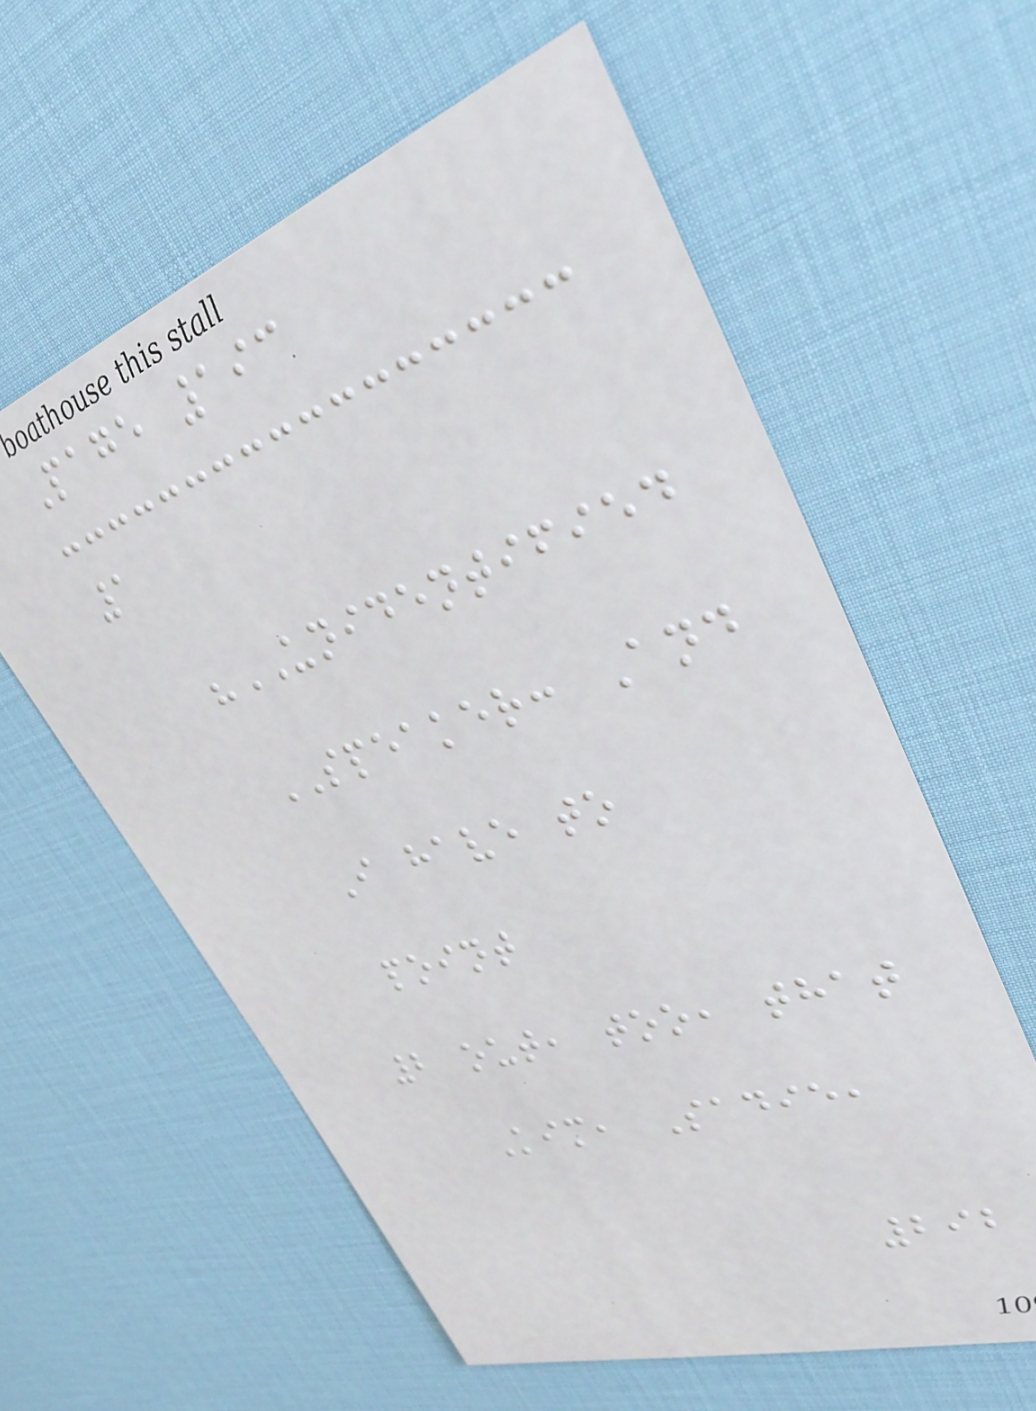Page 193
1
"UNIDENTIFIED
SPEAKER: And
I have to
point
2 out, too, that
Kim, Sadie,
292
